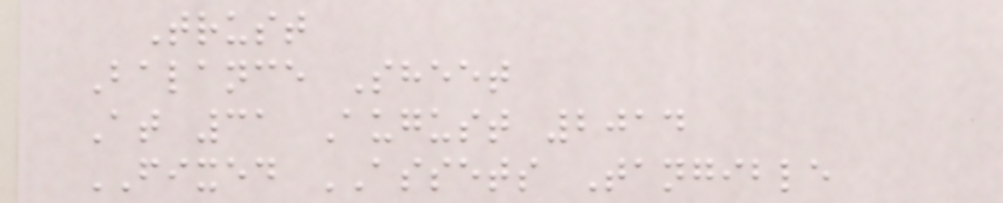Trust
Balance Sheet
At 31 August 2014
FIXED ASSETS Tangible
